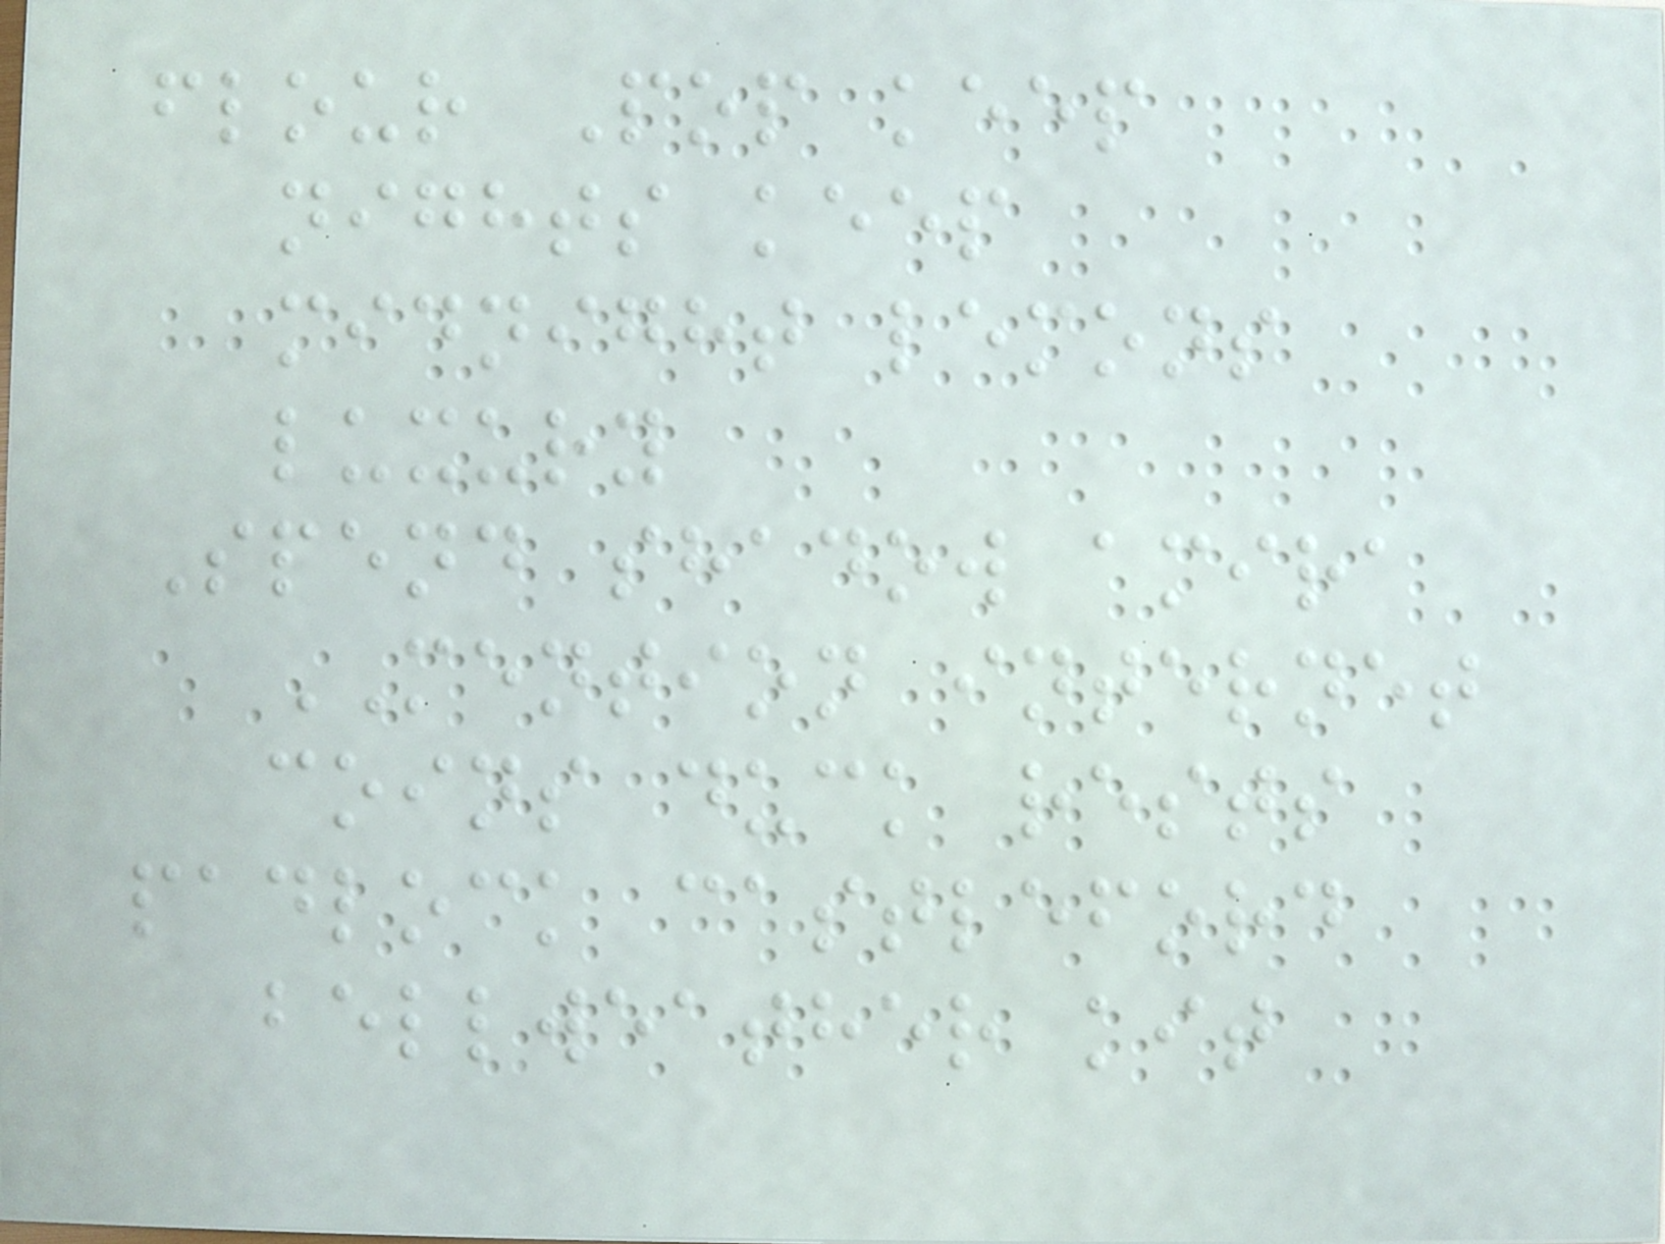flour Pop keep
nights keep
midnight lemons
luxury
Spend shadow amira
MENTION internet
coins duck rests
padlock castleford
bellweather kit
